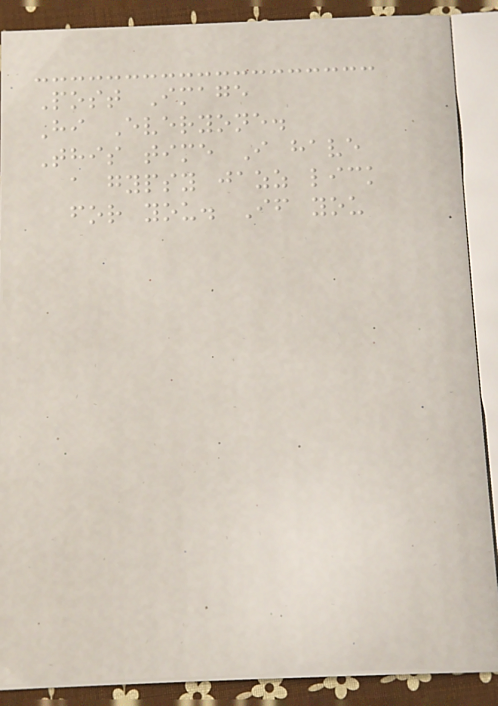Post Image
Hi Everyone.
This time I have
a gypsy jazz lick
for you. If you
